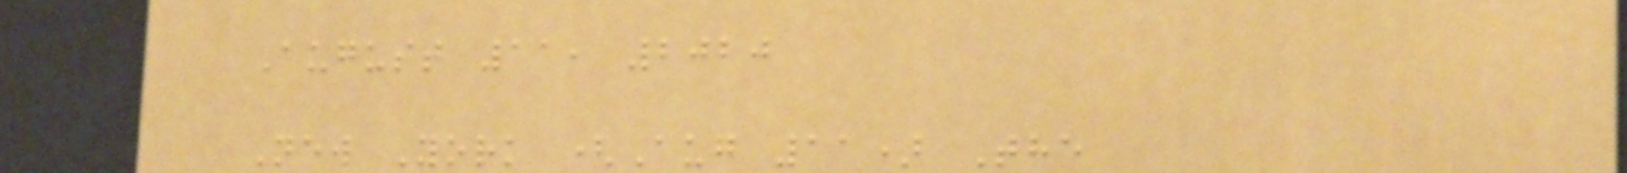August 11, 2020
New York (Aug 11) The
